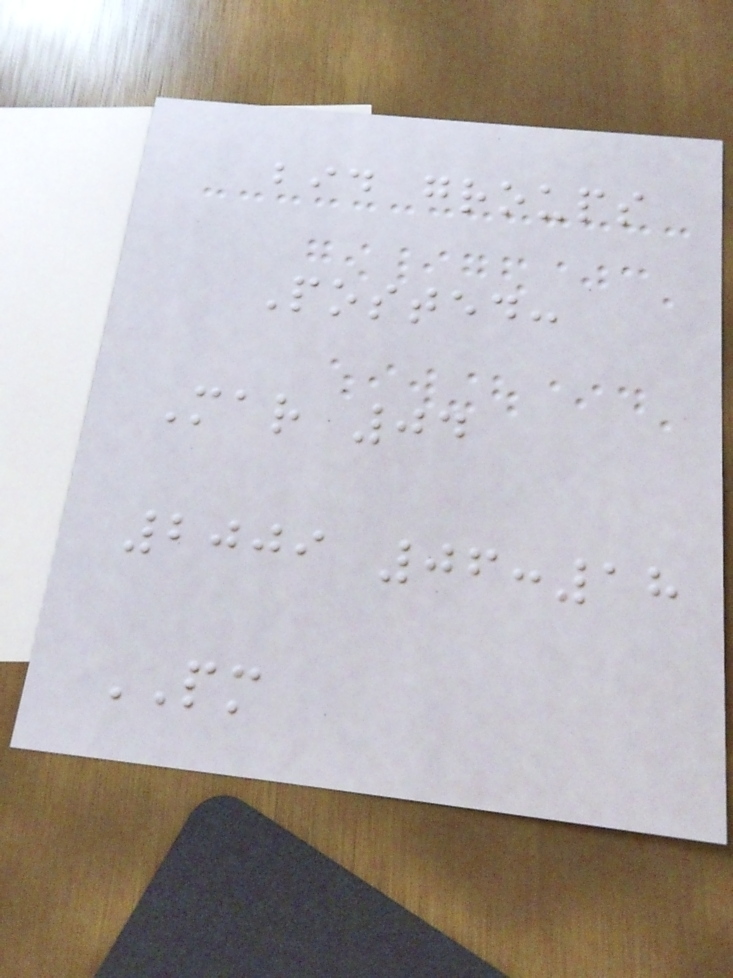bid groups
Posted:
Mar 04
2009 06:18
PM
